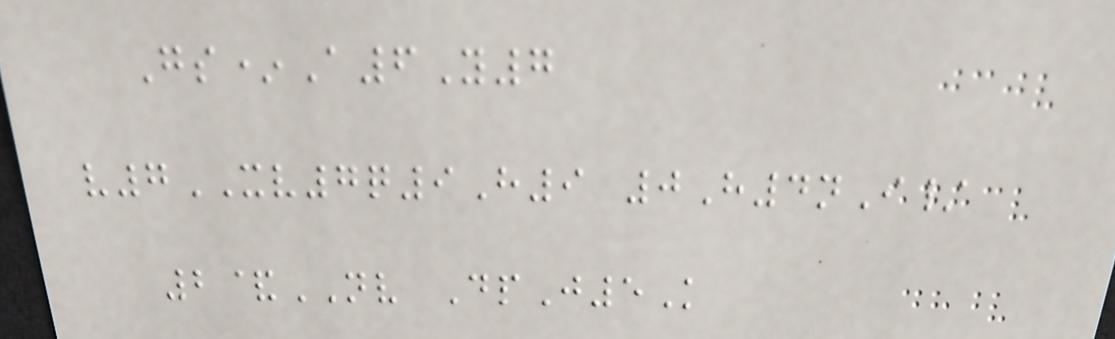Gs*A6Y7
v7XV7q9H9 0H4nI/
2&NV DpJ5K
